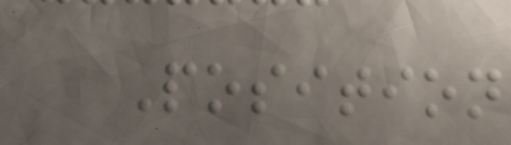Position
